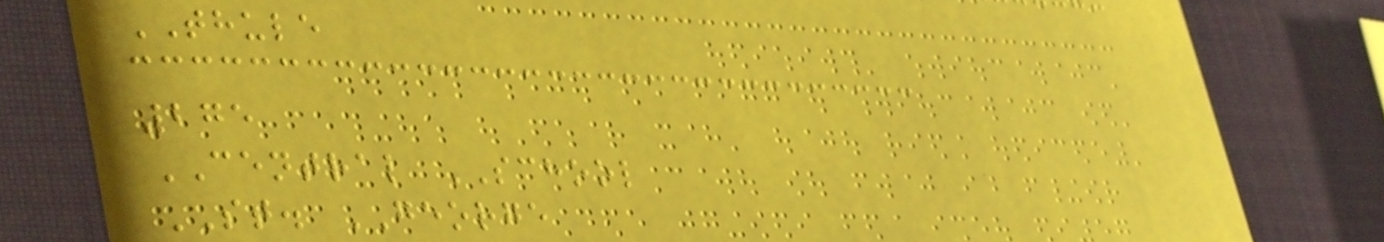THULE
275
CENTRAL SCHOOL
ST. GEORGE
